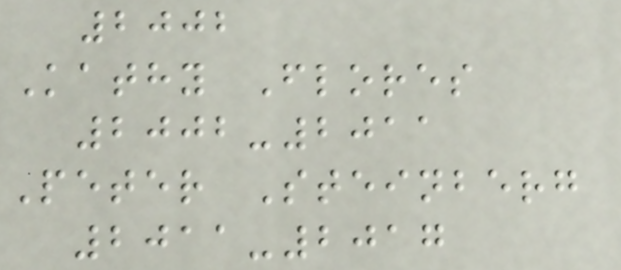2002
Kathy Flores
2002-2011
Peter Steinberg
2011-2017
